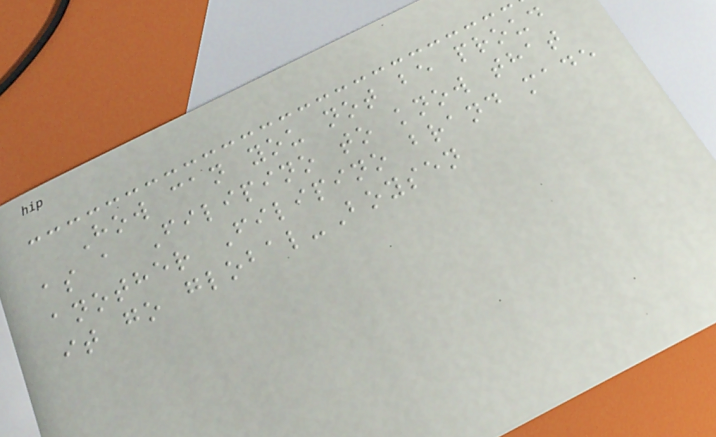How can you not be proud
as a Filipino to know that
another Filipino brand made
it go global-Boysen
